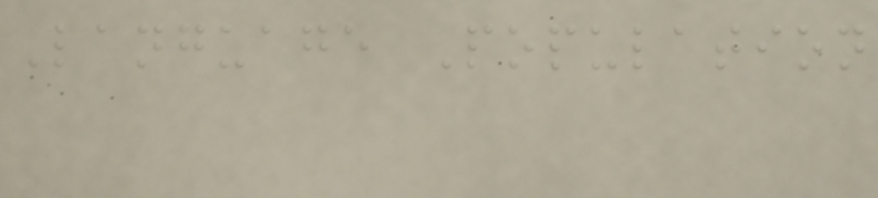Language Population
